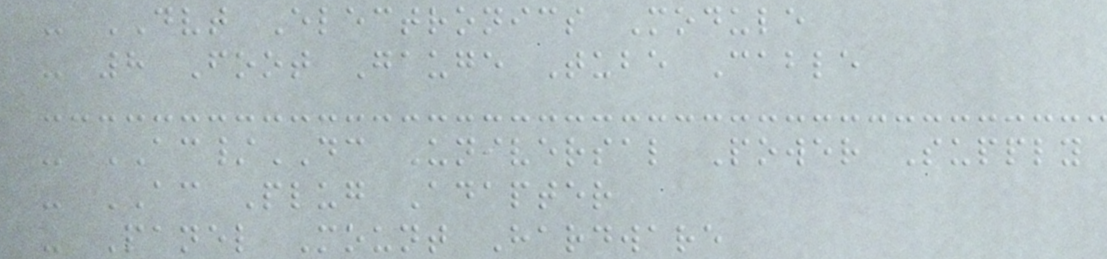- DVT Electronics Module
- 8 Foot Gauge Tube Cable
- AC/DC Universal Power Supply
- AC Plug Adapter
- Panel Mount Hardware
